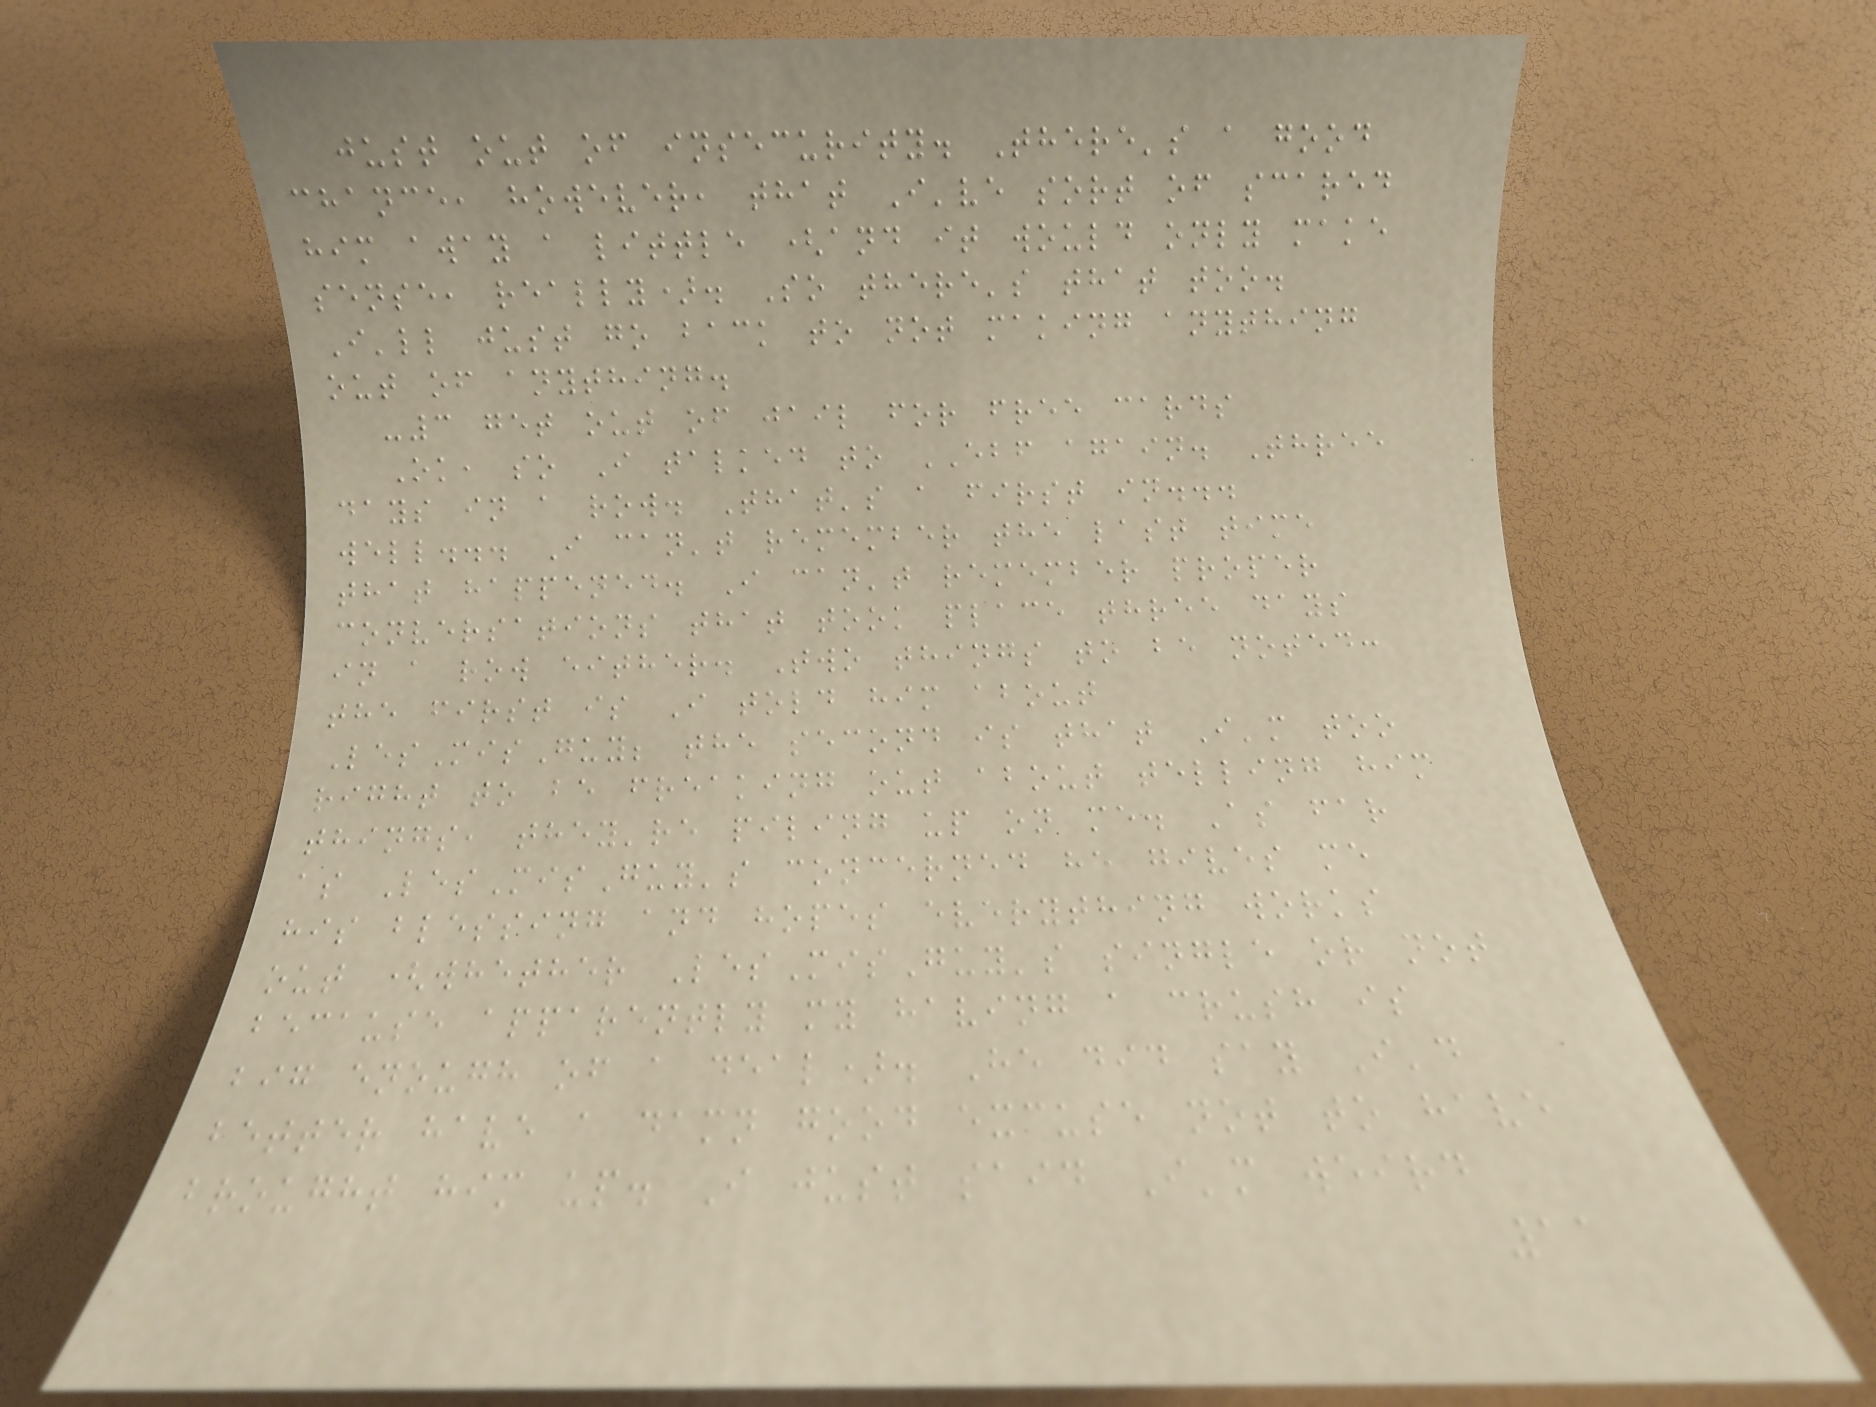just out of insecurity. There's a good
chance, however, that I've sort of scared
him away a little (and it would only make
sense, really). So there's that too.
I'll just go back to not making anything
out of anything.
-3 get out of jail for free cards
Ok, so I talked to EBF again. Three
days in a row. That's a first in...
well... I can't remember the last time
that happened. I can't remember proper
conversations that took place three days
in a row either. Two things to be noted:
the first is I told him about
LesMisGuy; the second is that I'm too
right to be freaking out about telling him
things, they're piling up on me. As far
as LesMisGuy's concerned he gives me
his blessing and hopes everything works
out (whether LesMisGuy's single or not
because apparently my having a crush is
big enough of a deal). He did say I'd
better have a damn good excuse not to have
brought him up. I just said I'm weird
11
